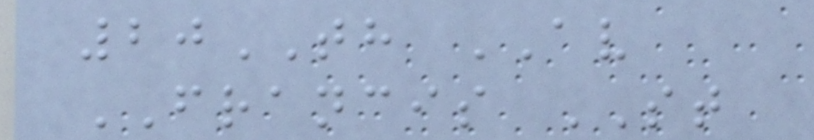20TH AV
FRANCIS ST
